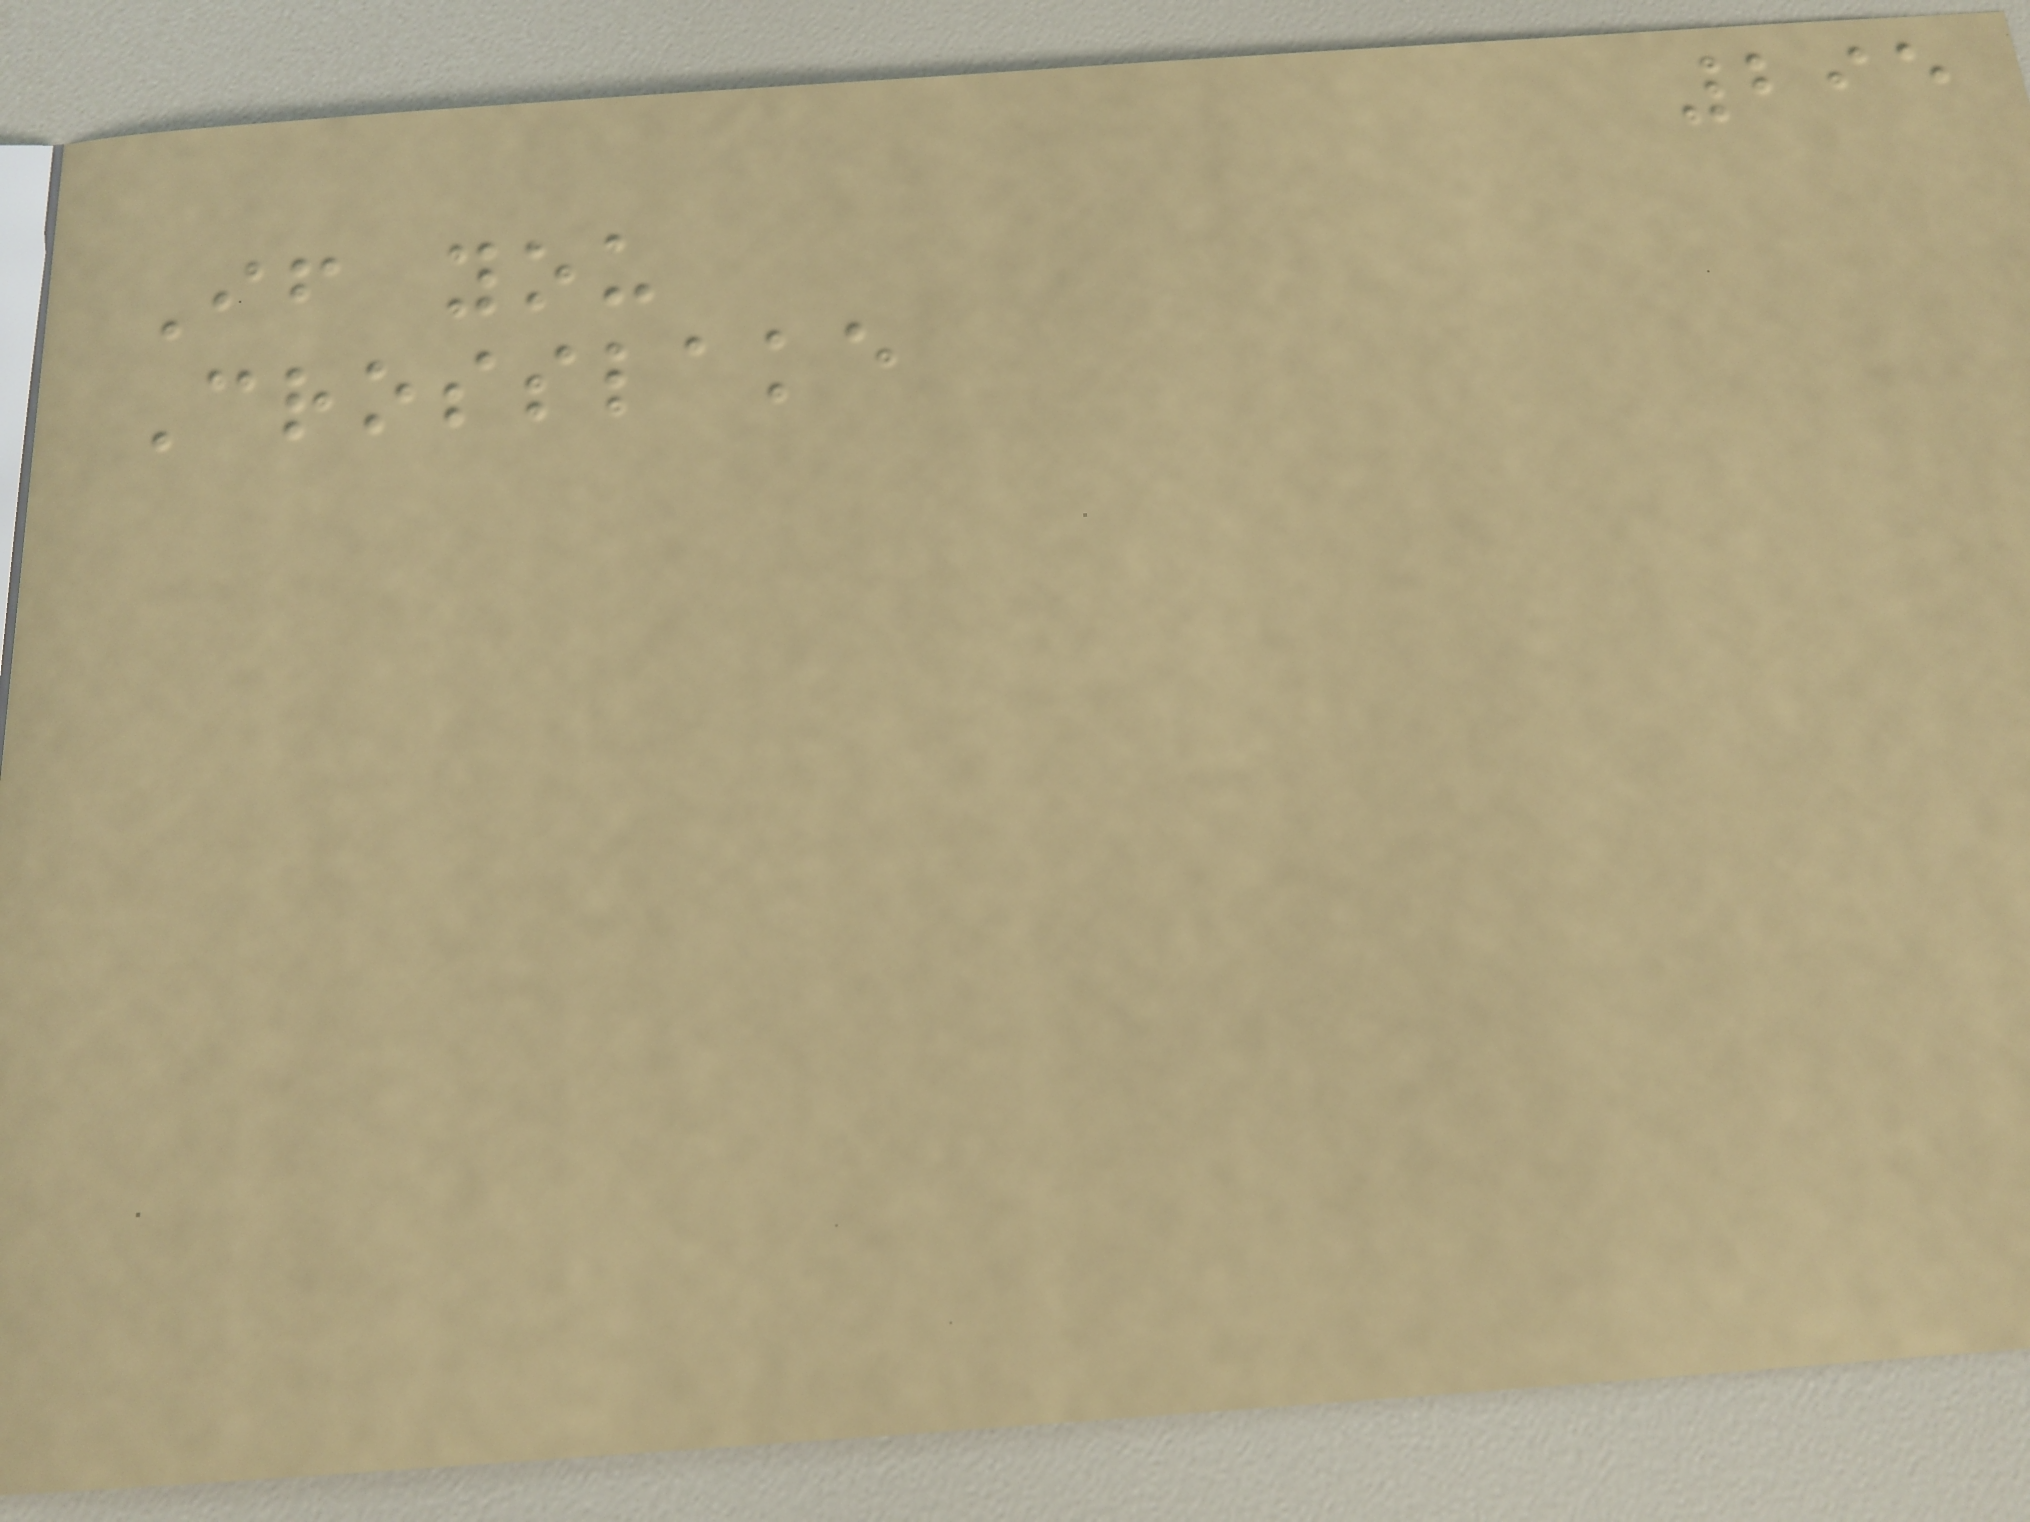295
If you
Crosslake
